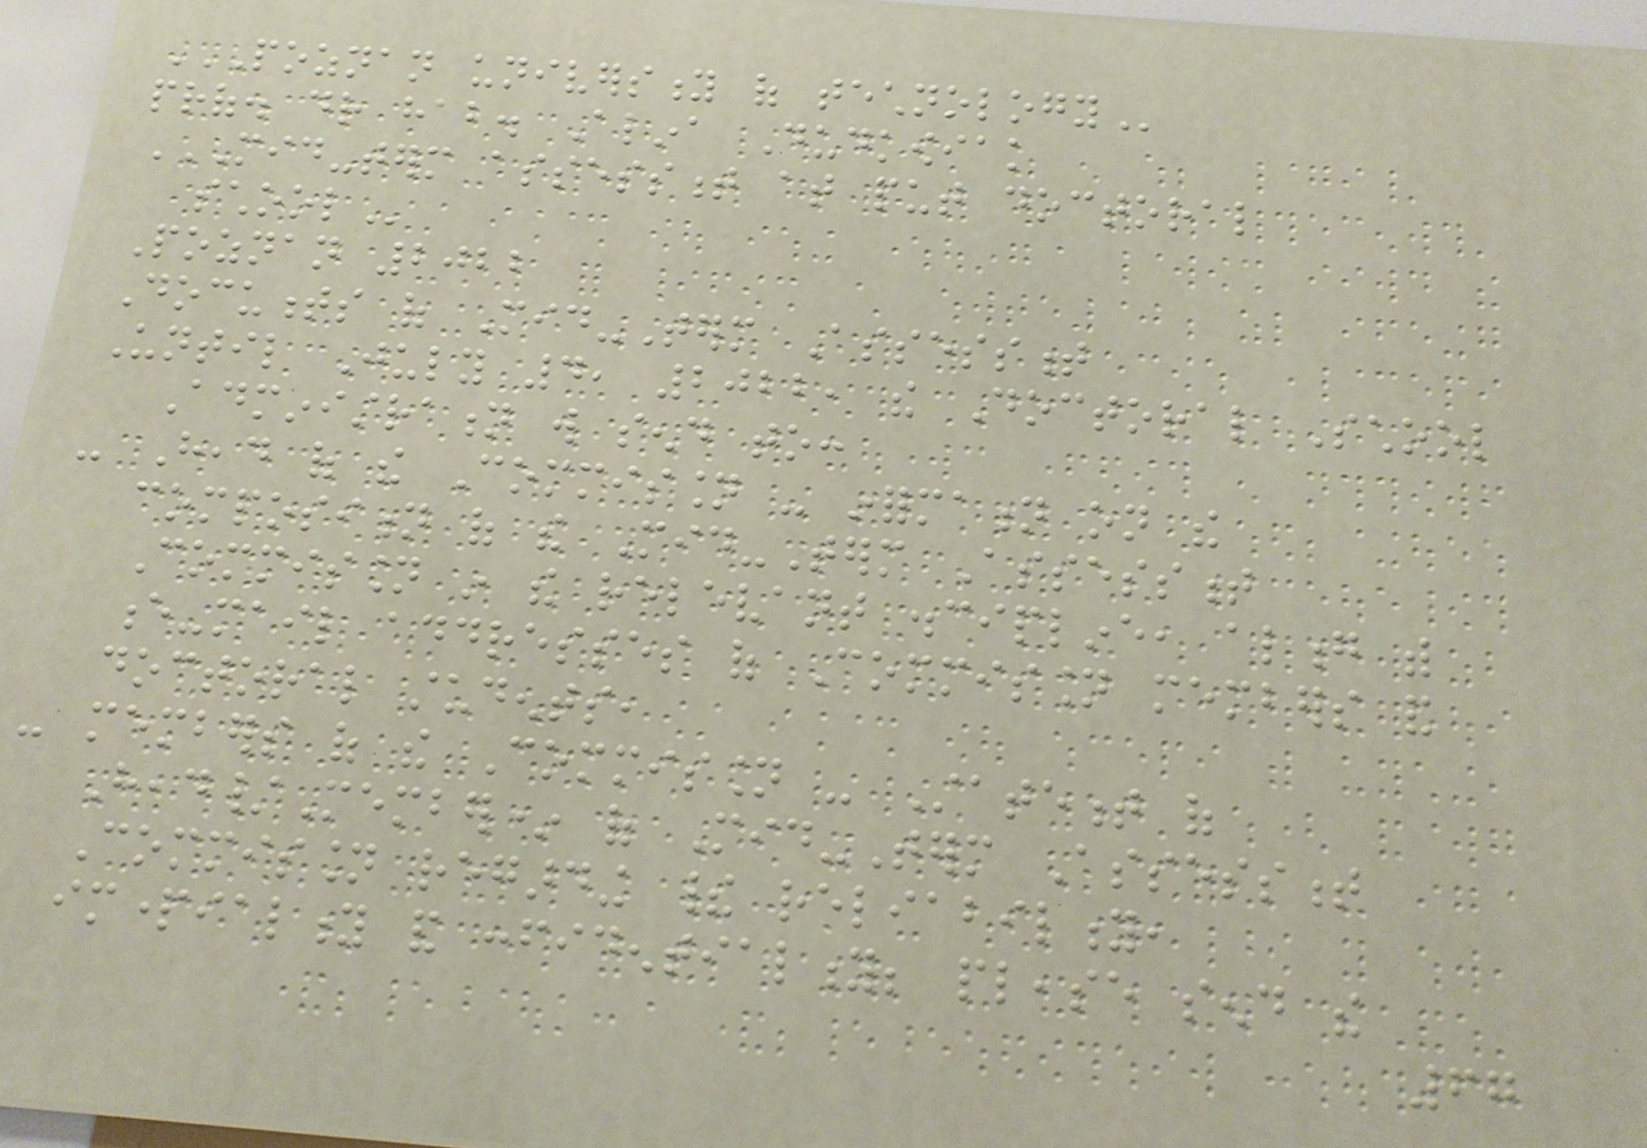POZNAN UNIVERSITY OF TECHNOLOGY
prof. dr hab. Alina Dudkowiak
MID-TERM ASSESSMENT AT PUT DOCTORAL
SCHOOL
Poznan 2022
Documents of Mid-Term Assessment
Until July 4, 2022, the Doctoral School
Administration will send to:
- Head of the Commission - information on the
composition of the Mid-Term Assessment
Commission in the relevant discipline, along with
e-mail addresses of Commission members and
doctoral students,
- members of the Commission - Statement of
Head/Member* of Mid-Term Assessment
Commission regarding their reliability,
impartiality and confidentiality; please send the
67
